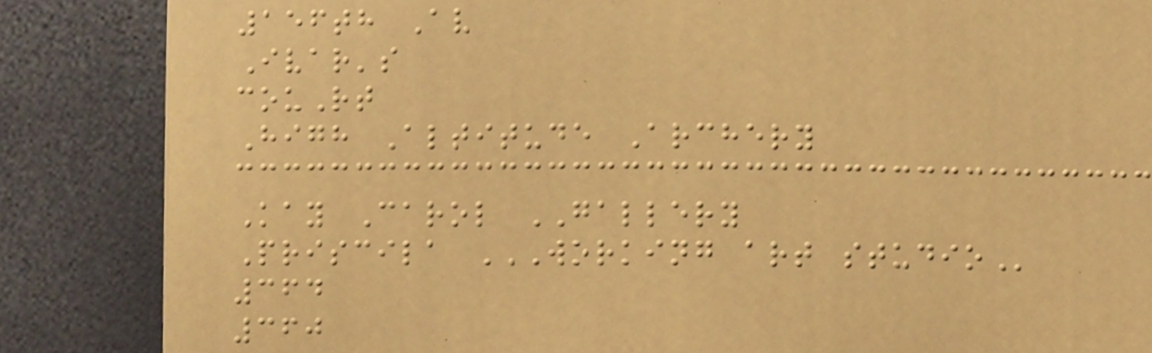156th Av
Ivar's
couRt
High Altitude Archery
Kay Carol GALLERY
Priscila WORKING ART STUDIO
364
360
